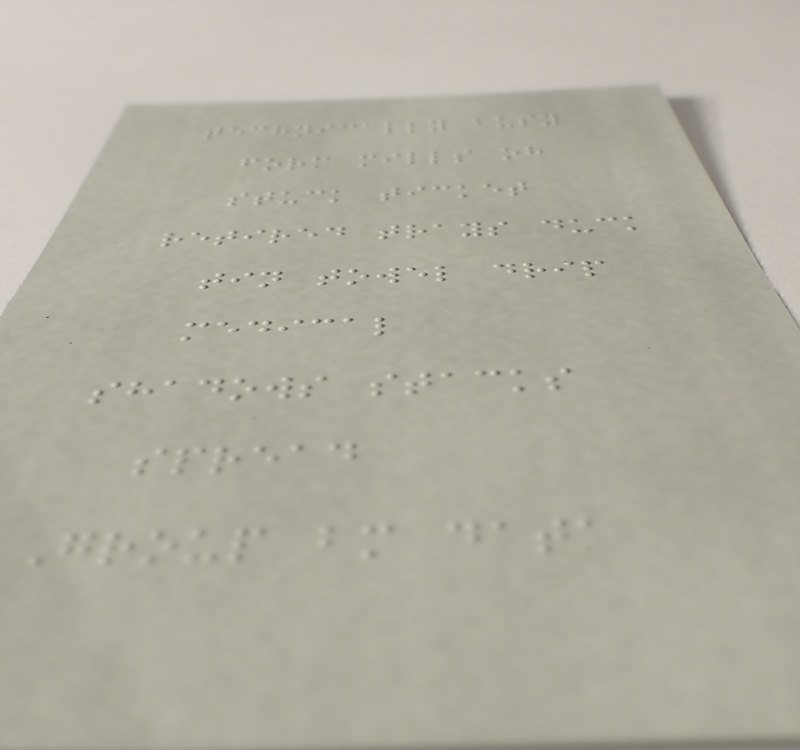technically busy
form mills oh
stuck ticket
retired trays duck
tin towel drip
medical
shadows stacks
spread
Group bm data
